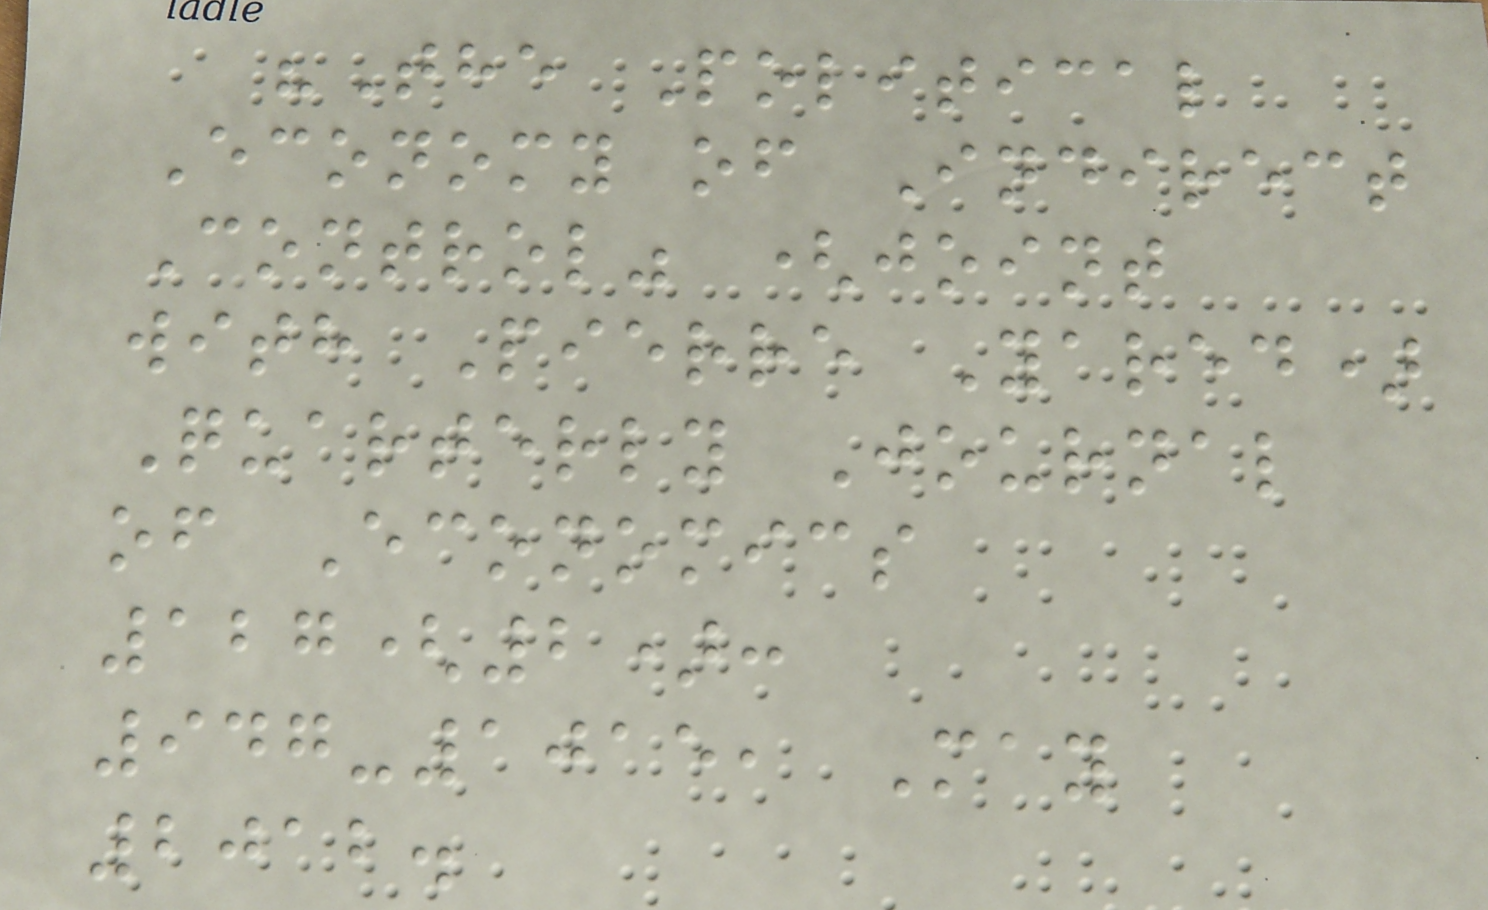"The Political
Economy of Indirect
Control" (joint
with Pierre Yared)
Quarterly Journal
of Economics
127(2):
947-1015, May
2012.
